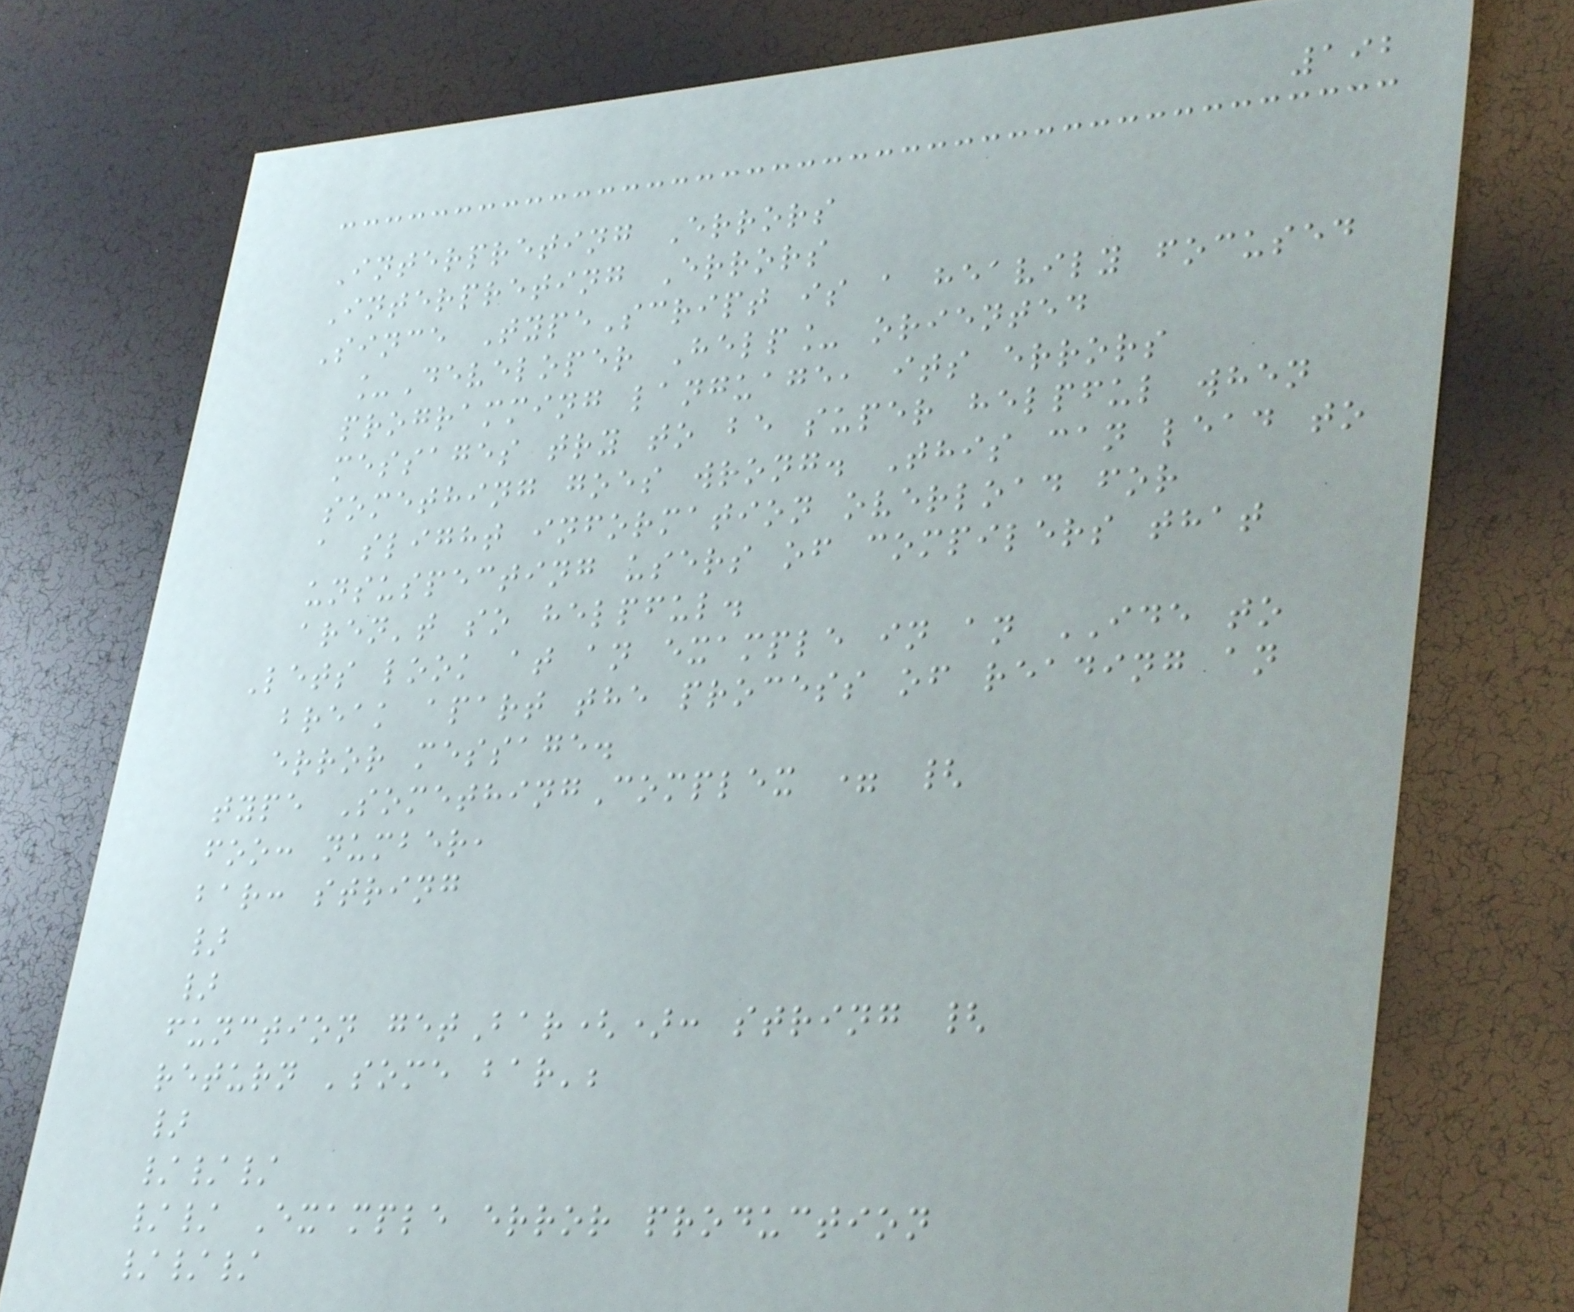192
Interpreting Errors
Interpreting Errors
Since TypeScript is a heavily focused
_Developer Help_ oriented
programming language, its errors
messages try to be super helpful when
something goes wrong. This can lead to
a slight information overload for
unsuspecting users of compilers that
aren't so helpful.
Lets look at an example in an IDE to
break apart the process of reading an
error message.
type SomethingComplex = {
foo: number,
bar: string
}
}
function getBar(): string {
return 'some bar';
}
///
// Example error production
///
